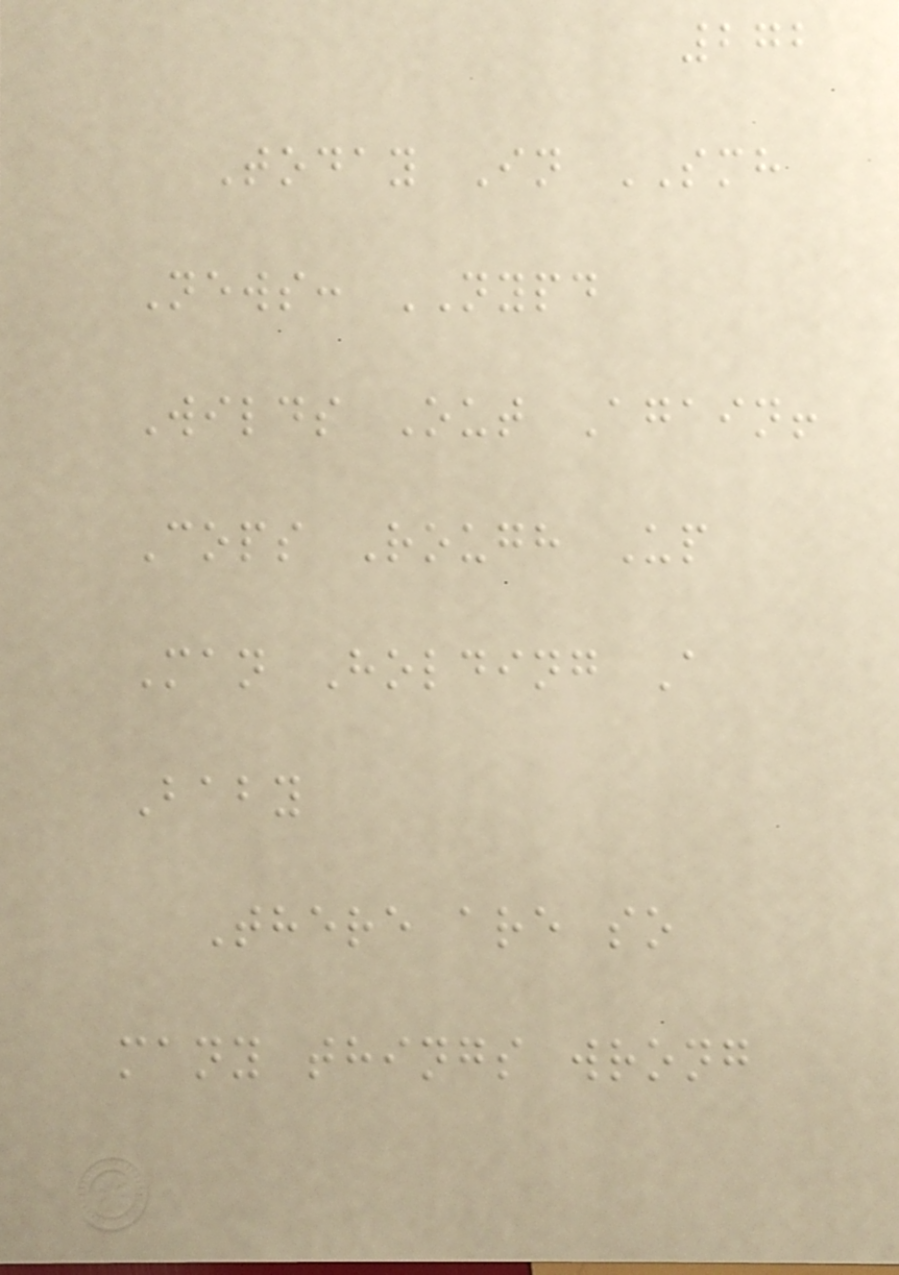272
Today In SMH
News: NYPD
Wilds Out Again!
Cops Rough Up
Man Holding A
Baby
There are so
many things wrong
